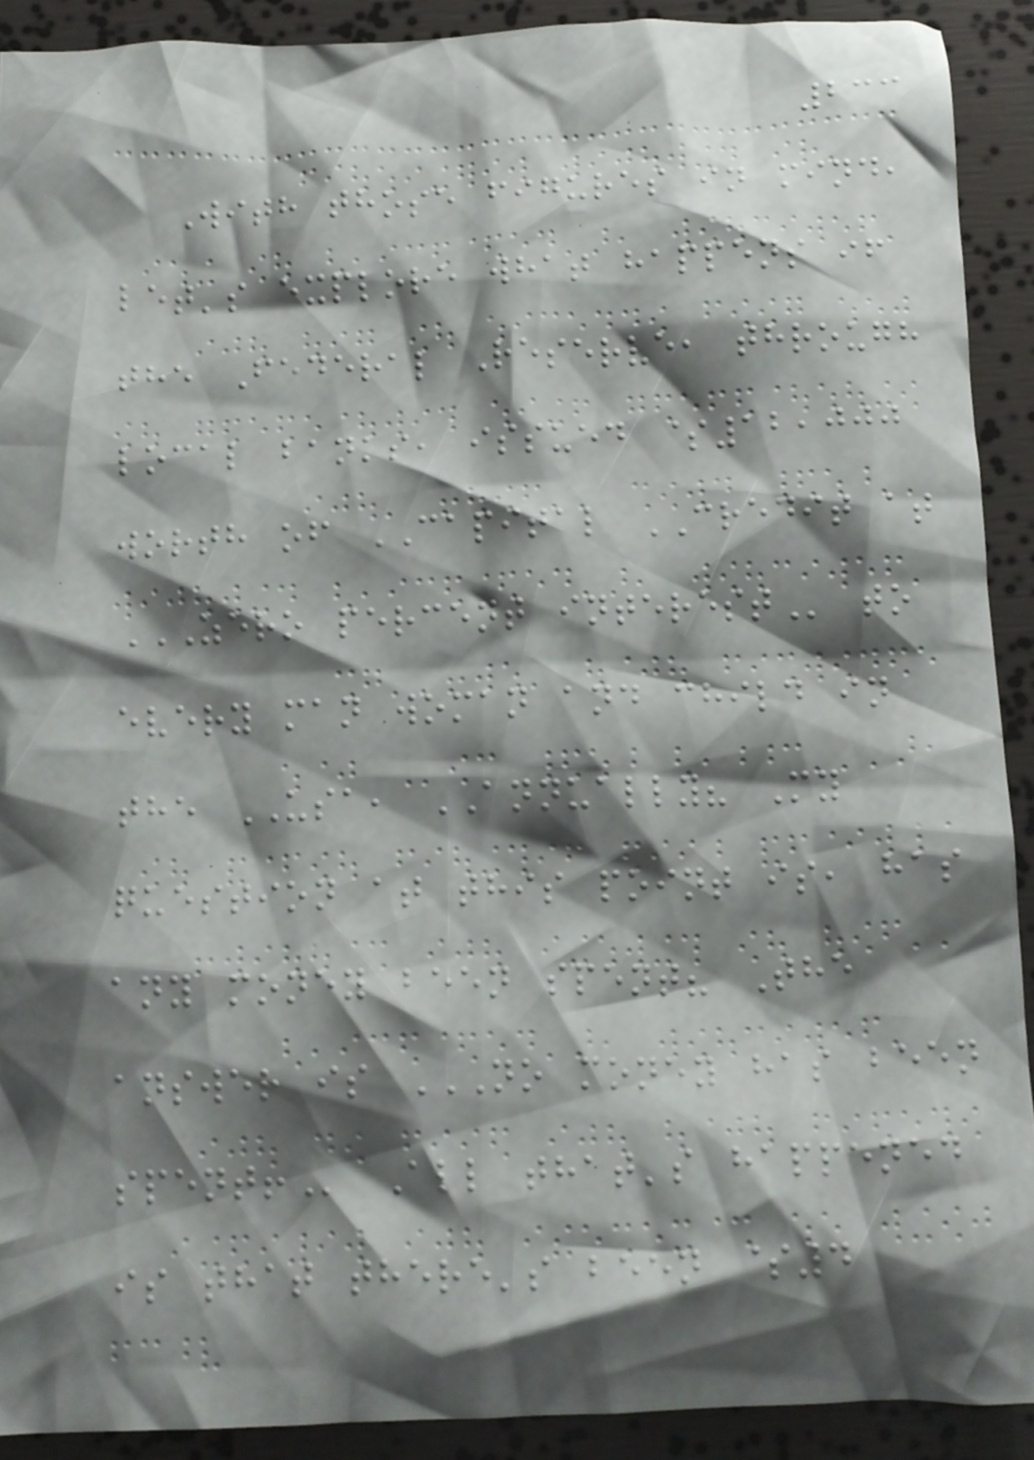233
With those figures in mind,
let's explore what happens if
the Federal Reserve, through
local banks, issued $12,000
worth of CAPITAL CREDIT at
ZERO PERCENT INTEREST to
every man woman and child in
the USA, ANNUALLY? My
question at this point is, has
any money been spent? The
answer is NO MONEY HAS BEEN
SPENT! All that's happened
is that there's been $4
